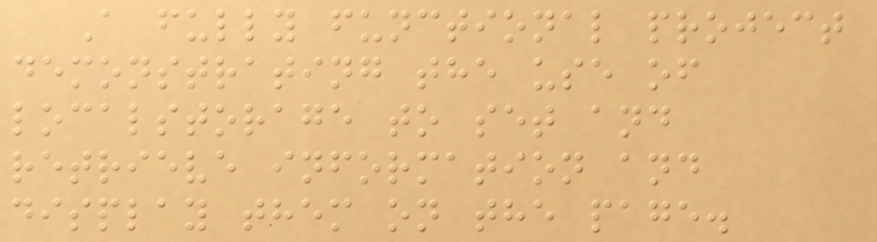A fully functional project
demonstrating the use of
localstorage to set and
retrieve information and
display them on the page.
